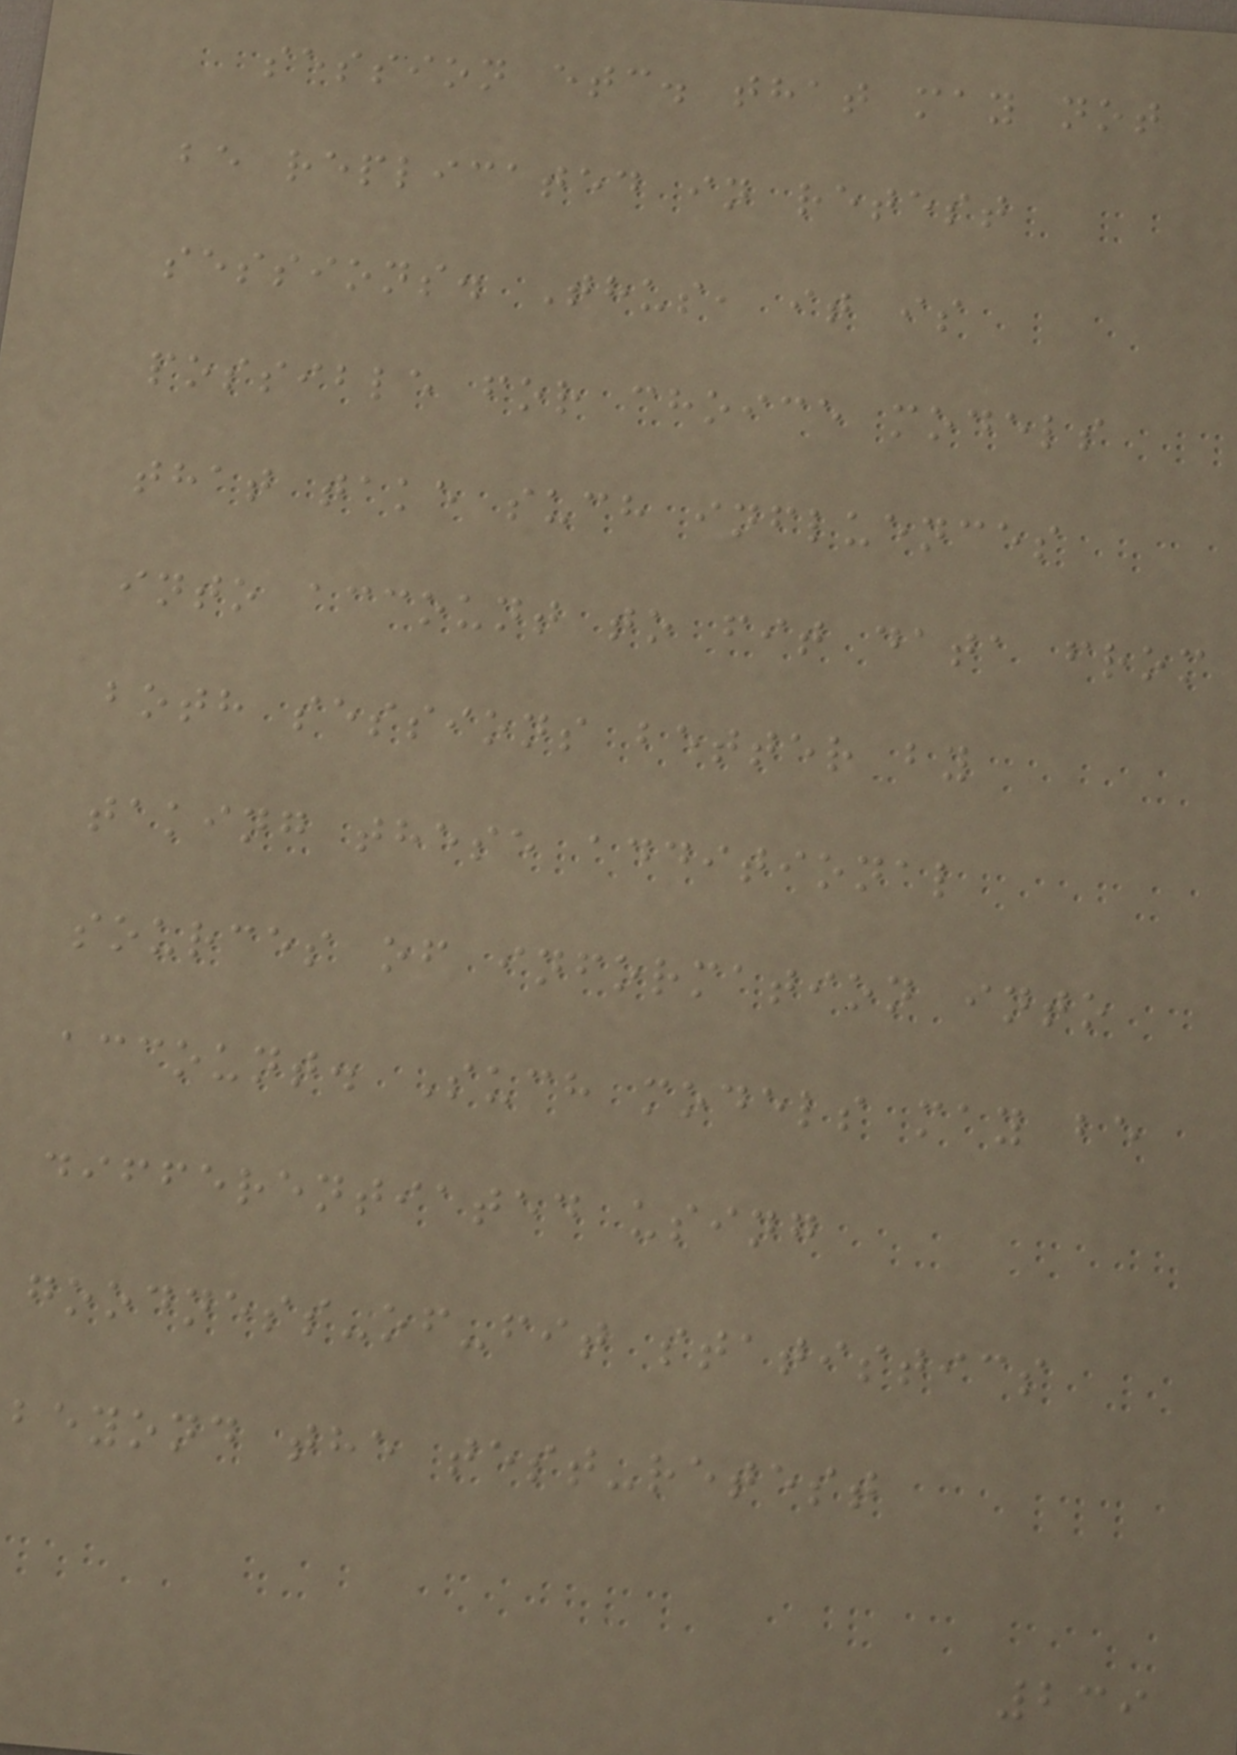session etc. that may not
be replicated in retest
sessions. Thus, it is
possible for choice models
that take such influences
into account to fit data from
both sessions better by
taking these additional
sources of information into
account. Such models may be
differentiated using
goodness-of-fit statistics
beyond the test-retest
239
